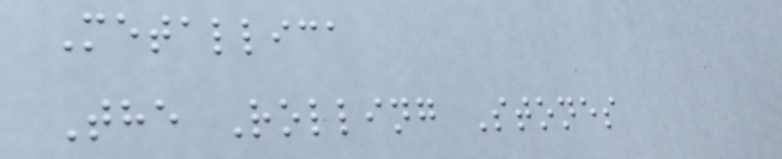Metallica
The Rolling Stones
